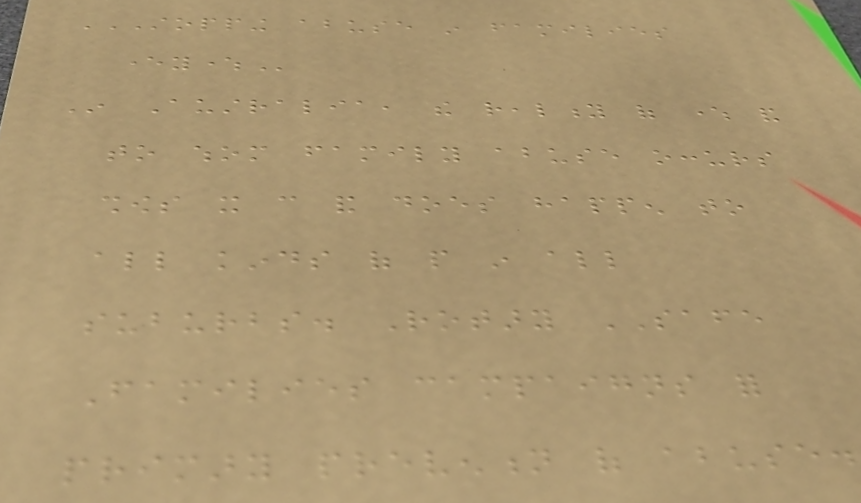STOPPING ABUSE IN FAMILIES
EVERYWHERE
In Australia, the reality of where and
to whom family abuse occurs
shows it can and does happen to
all kinds of people in all
suburbs. Rotary SAFE
Families campaigns for
primary prevention of abuse.
